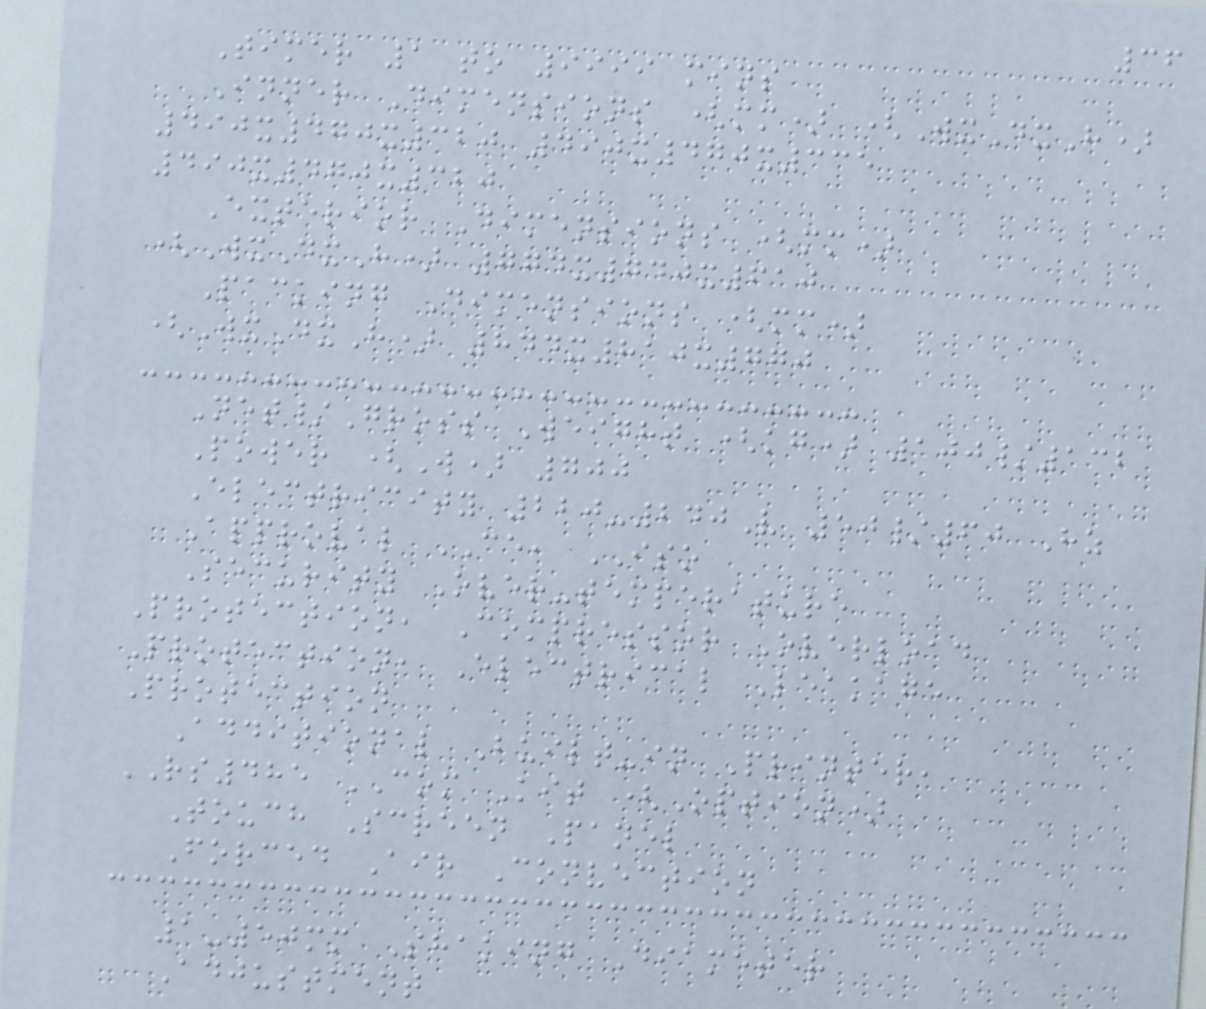36
Timer 1 to 9999 mins
Inner Dimensions (mm) (WxDxH)
490x470x320 490x470x335
490x470x320
Exterior Dimensions (mm)
(WxDxH) 774x740x610
Packing Dimensions (mm)
(WxDxH) 844x810x770
Net/Gross Weight (kg) 100/132
Power (W) 700
Electricity 220-240V 50/60 Hz
Approval CE, ISO
Security Over-temperature
Protection, Compressor Overload
Protection, Electrical Leakage
Protection
Additional Built-in Printer,
RS485 COM Kit (Option)
Touch Screen Panel
Forced Air Convection
1-50mm Shaking Diameter
Adjustment
